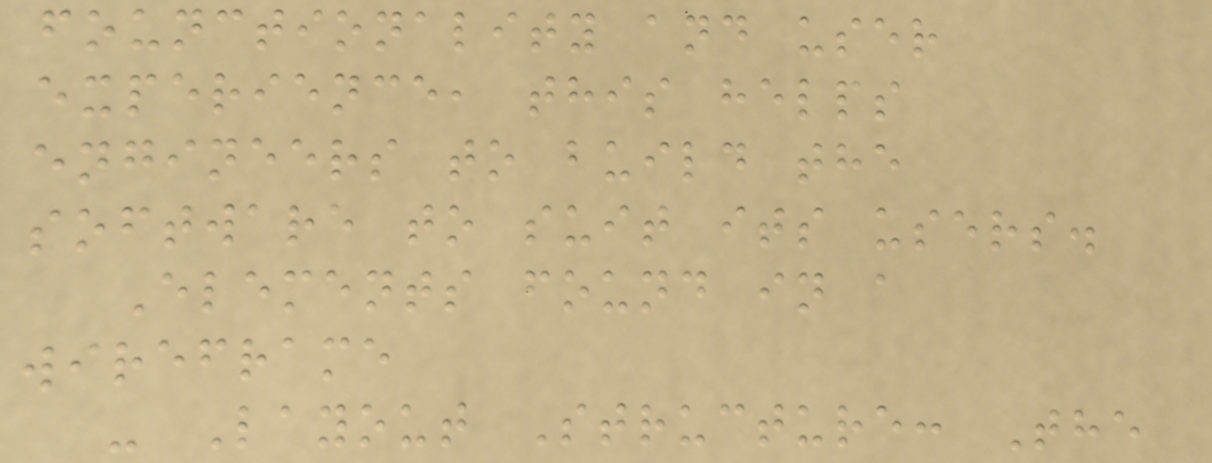founctionality and user
experience, this helps
engineers to build the
software to suit its users.
Elements found in a
wireframe
- Layout Structure: The
